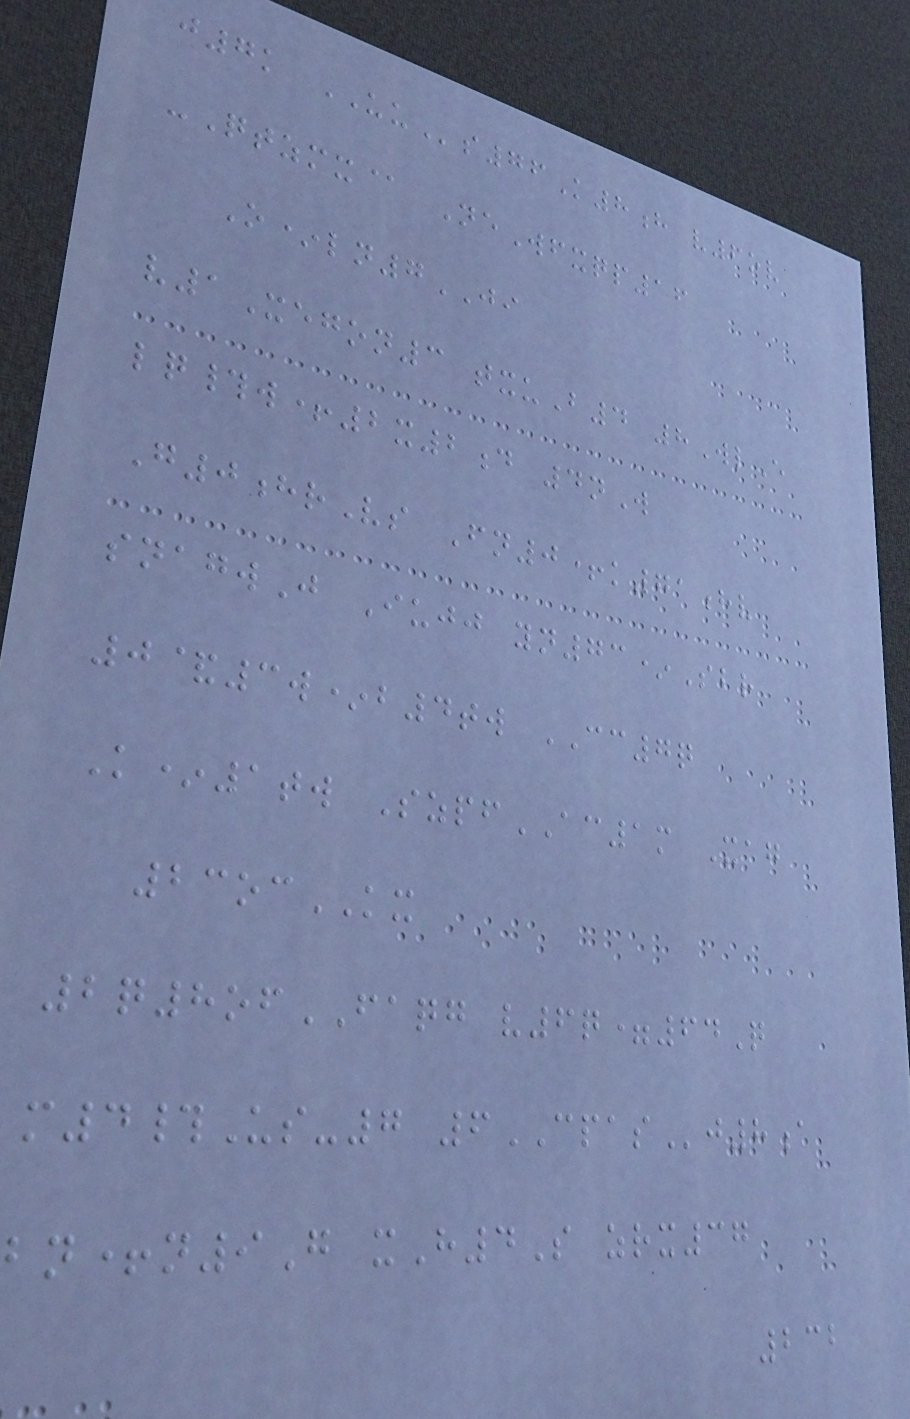j7k UUs76K8h v6ov
-Qtzmx@ NeWfxqp16
O*ln7JI
v1Xegon3 txuB4 8WlE
lq#w+2x2d 4nW
G0hrVs Fn0+k71hv
snagwJ Iujj yn73*Sbr
0&3w*b4tw CC7q
K*1tw SzpfAC1m Xag
23ocKX
2q8ofFAQG v6q=64Q
m4#Us-7 6CPASj8a
bn+n9G xH4S zrx37
232
